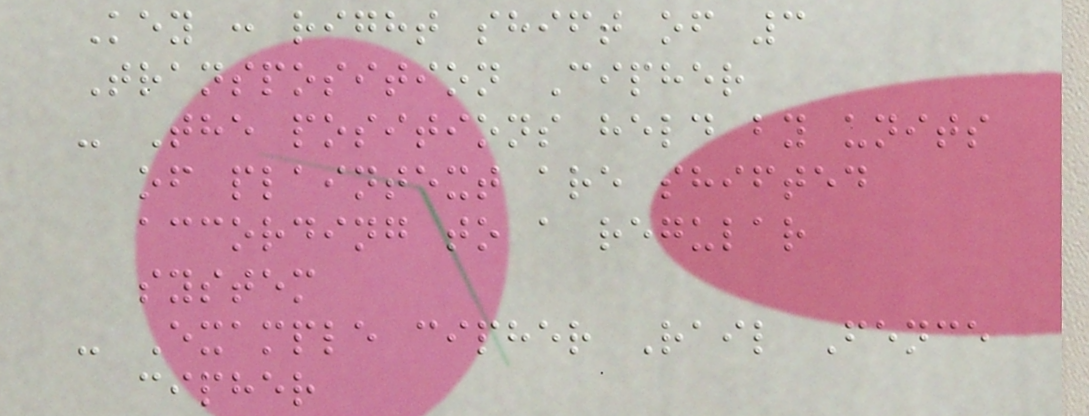Key : right shift of 3
Transposition Cipher
- The positions held by units
of plaintext are shifted
according to a regular
system
- Example cipher Rail Fence
cipher
